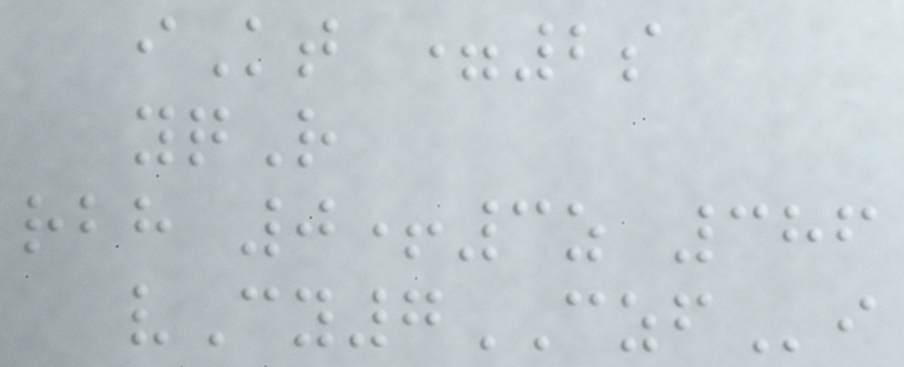iKt =2s
yqR
rbh 0+3z 386
vCy7CZFi
